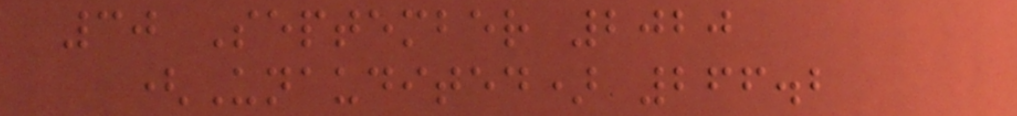30 September 2020
(Unaudited) 266.2
